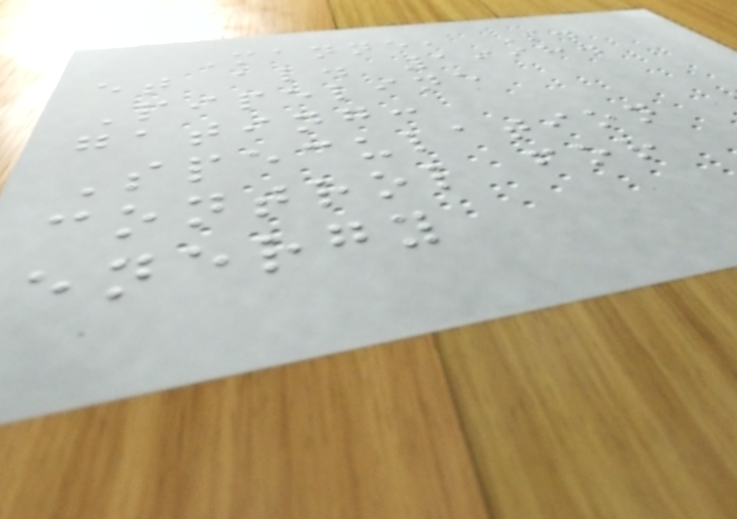Manne, S.
et al. 1998.
Pipeline
gating:
Speculation
control for
energy
